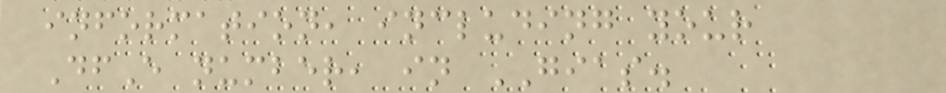information, including your
DfE number, in GIAS.
